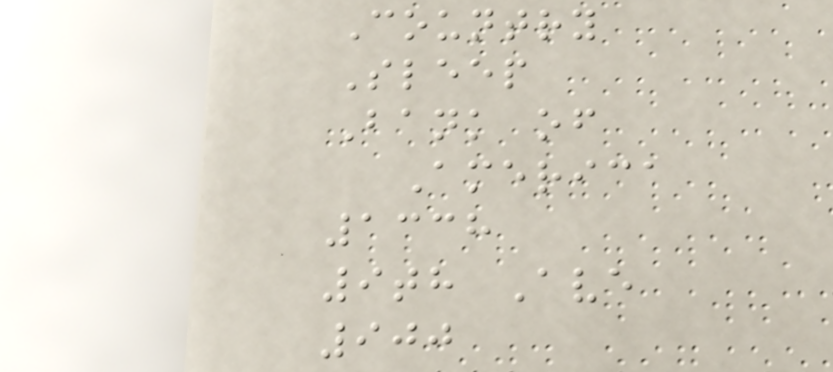Country
Sleep
Bank of
America
1338
9th Ave
900
